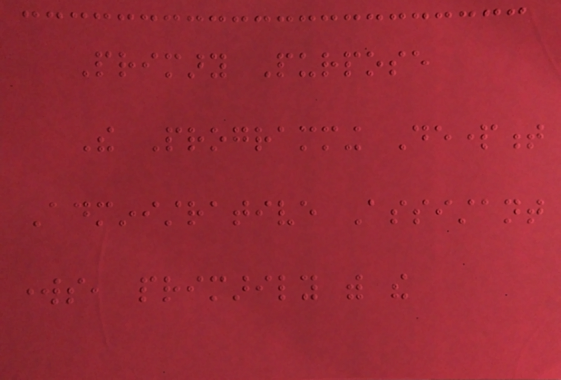Primary Purpose
The Programming Department
Administrative Assistant
works, primarily with the
